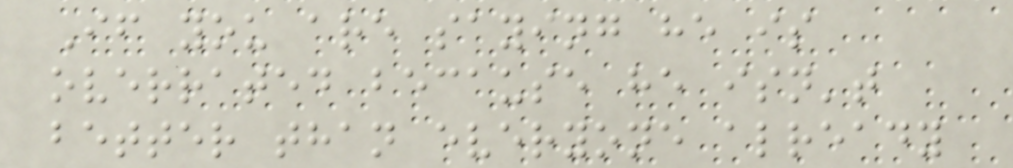If you are saying he is
overrated because he isn't
better than everyone already
